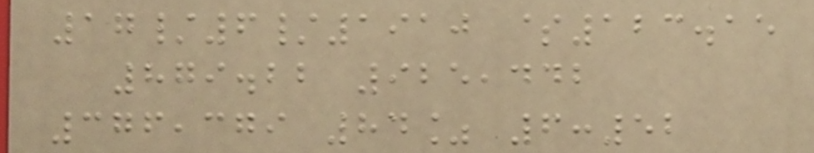17/6/1910 $123.15
879.22 925,442
376,379 84% 6:52
